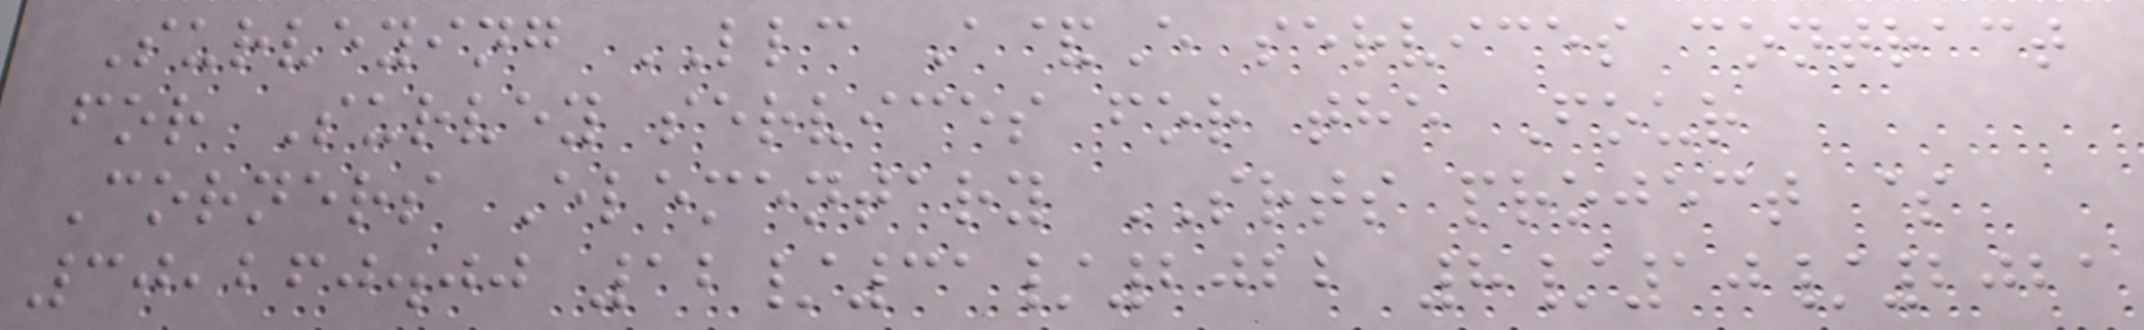Surveying LLC A&E services contract
for Survey services for the Four
Corners Elementary SRTS project $
30,260.00 12/31/2022 8/10/2021
